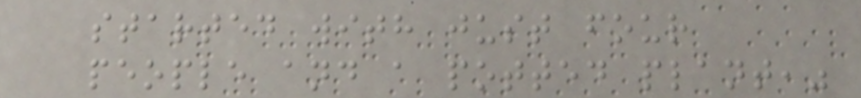started with just four
people and a potted plant,"
